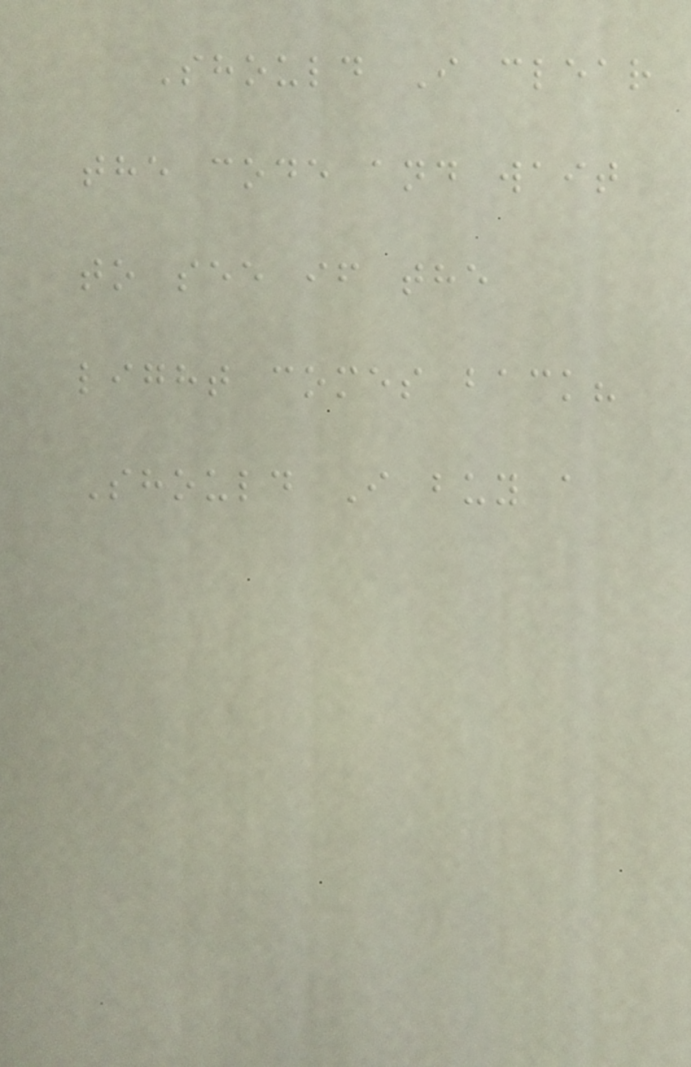Should I clear
the code and wait
to see if the
light comes back?
Should I buy a
